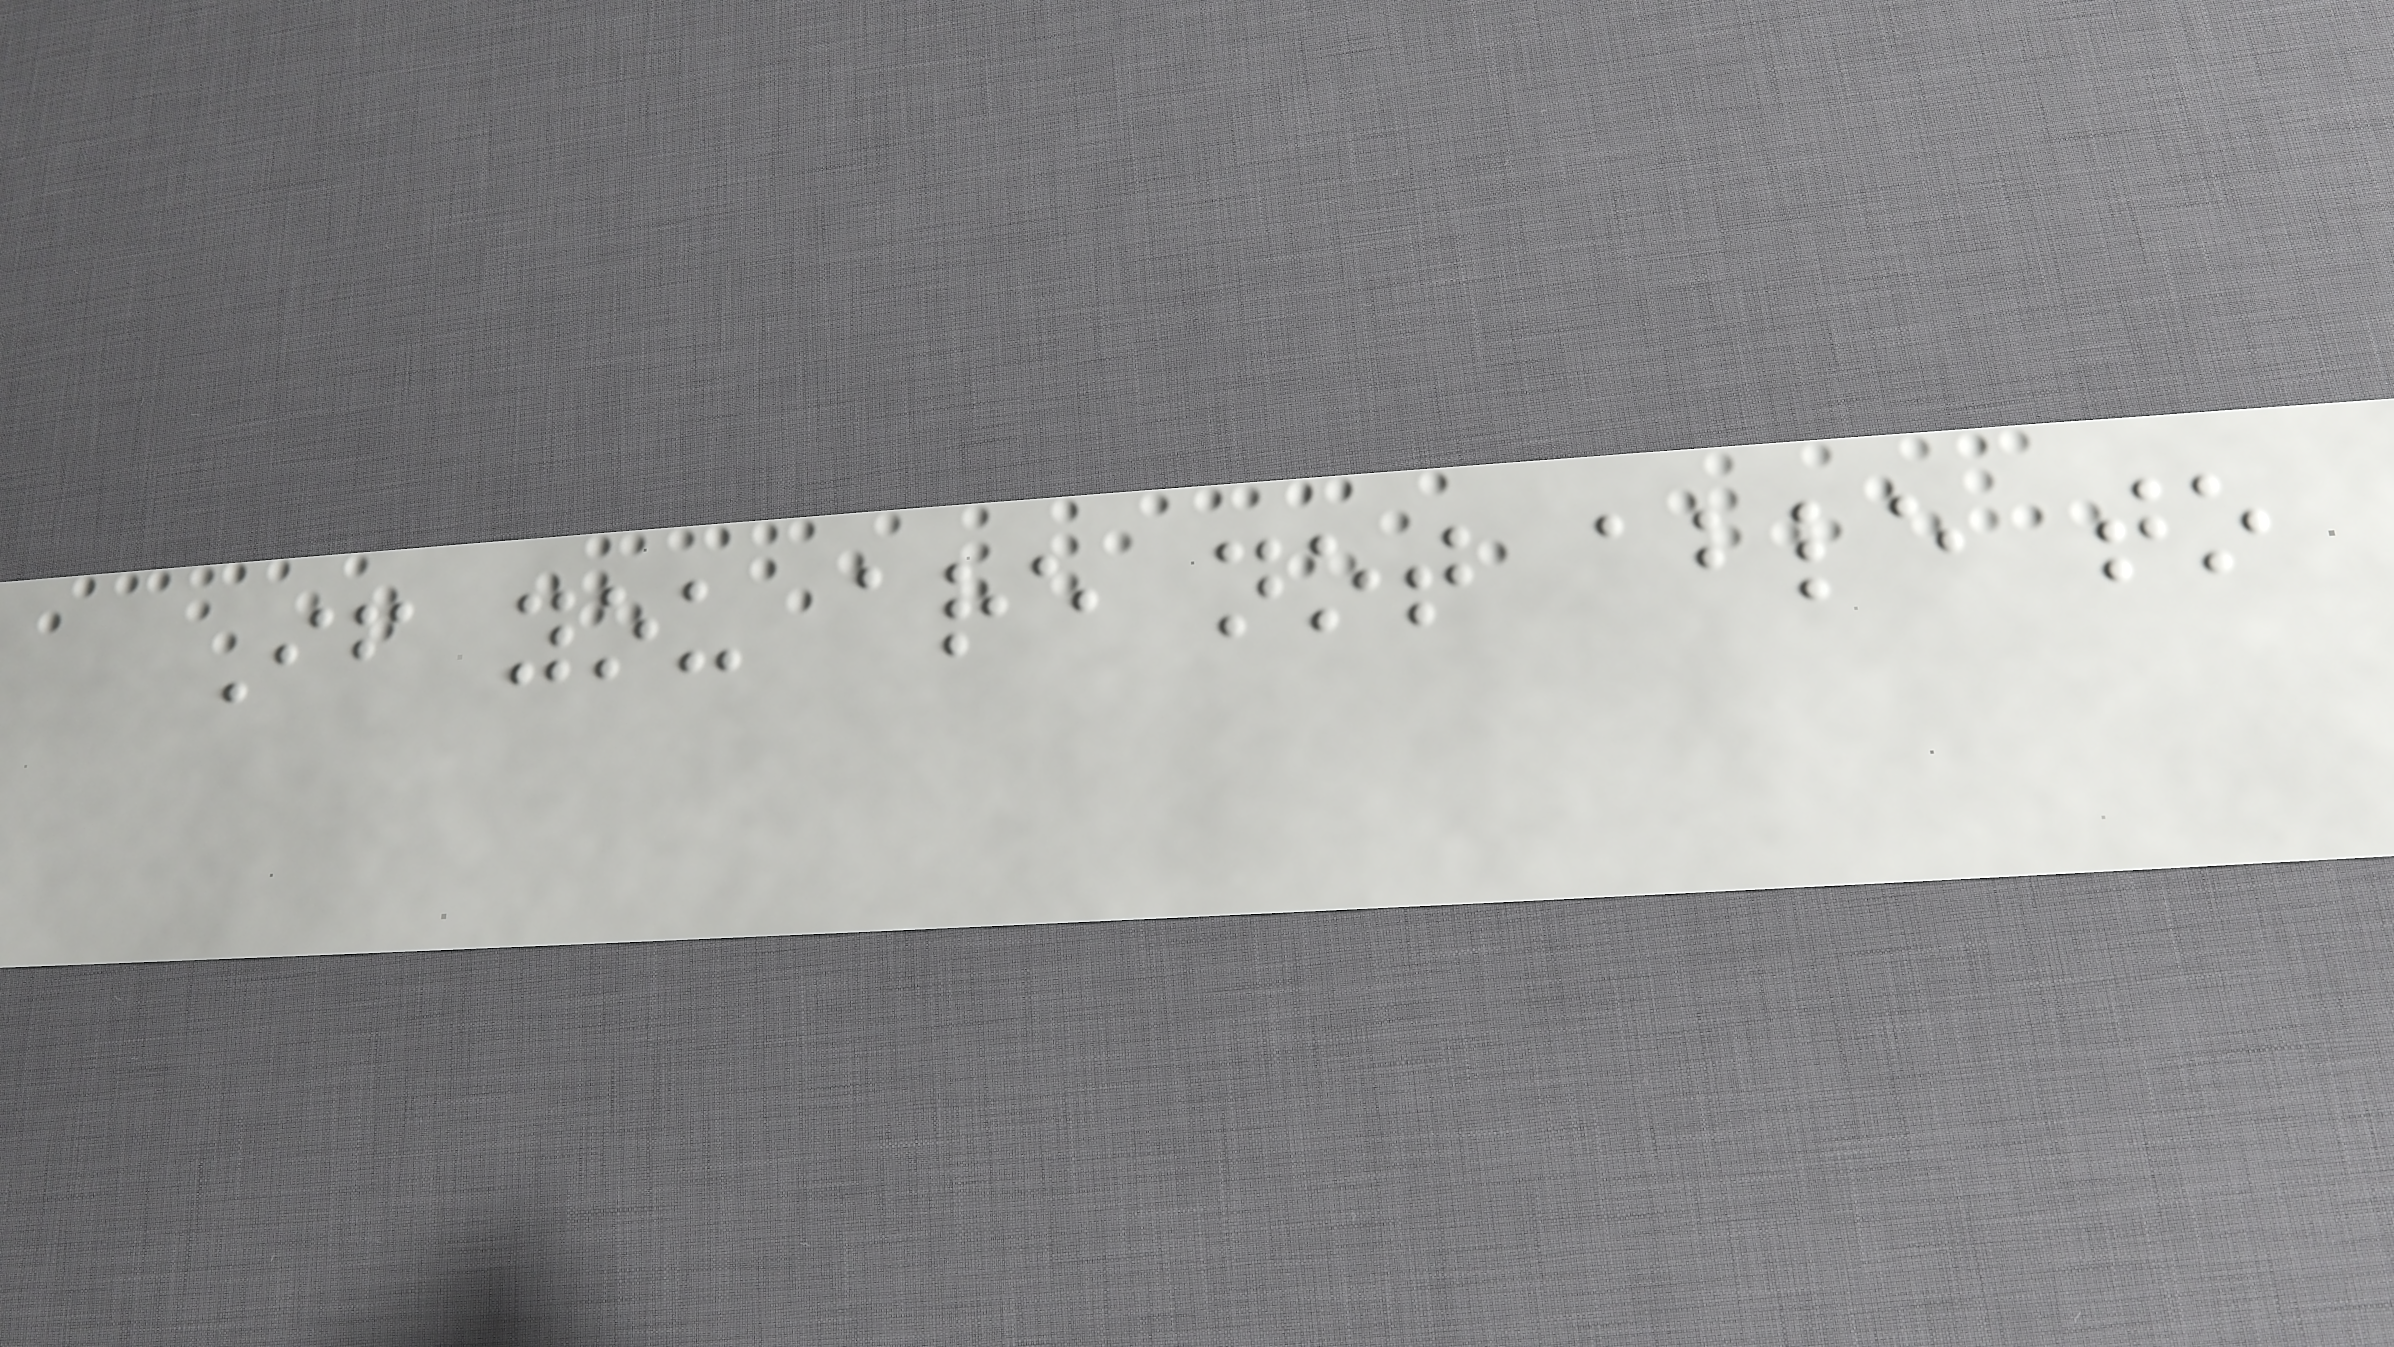If you are not able to
